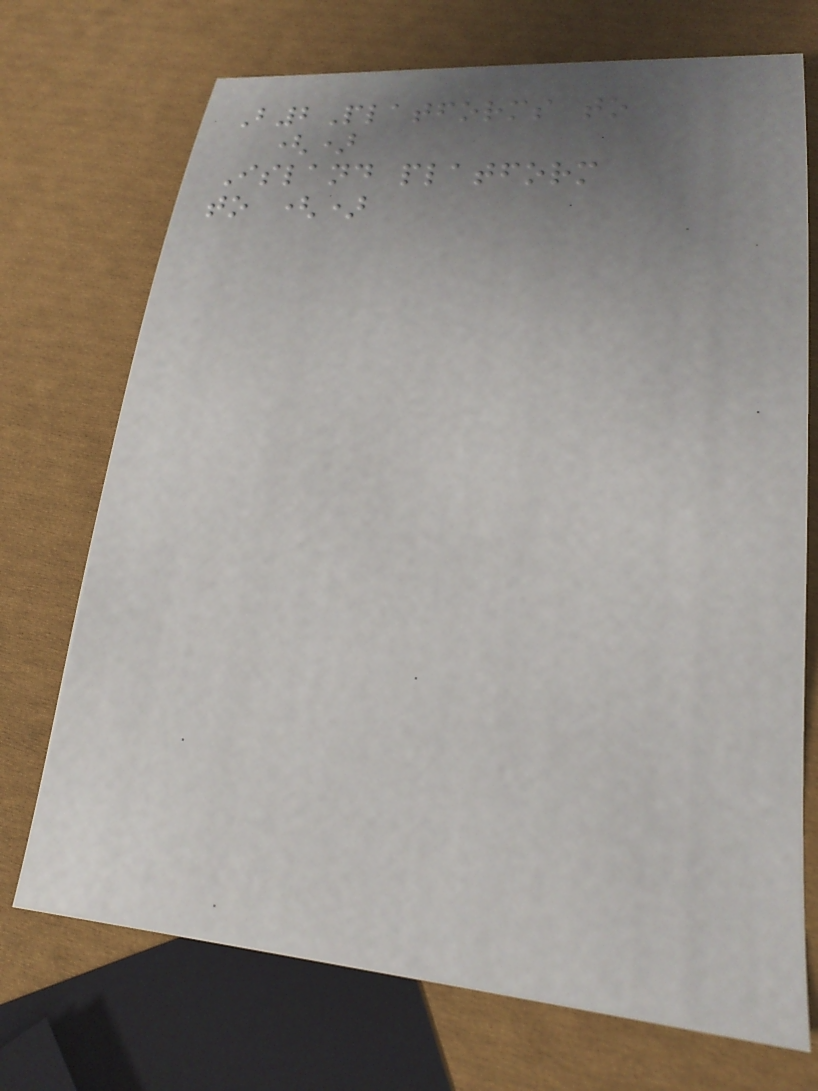B2Platforms to
()
Island platform
to ()
